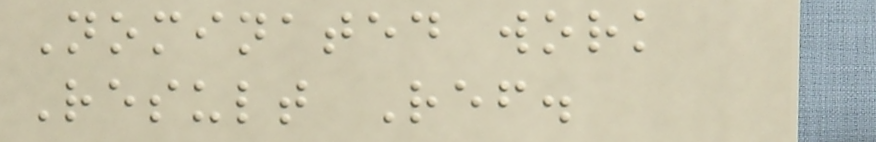Nominated work
Result Ref.
